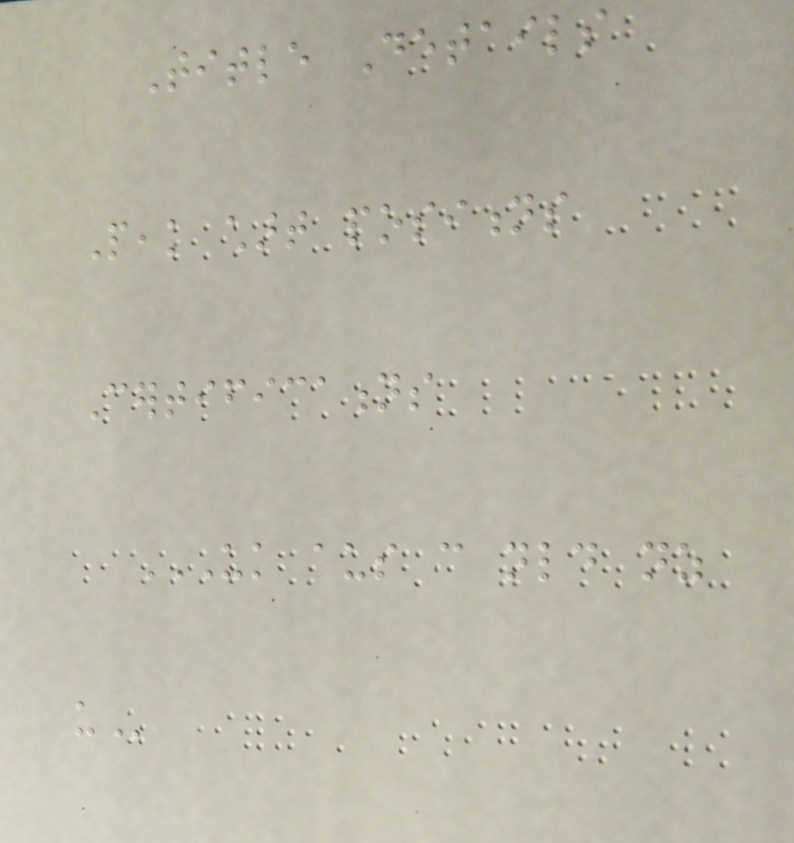Title Details
Peak chart positions
Certifications
UK AUS CAN NLD NZ
US
